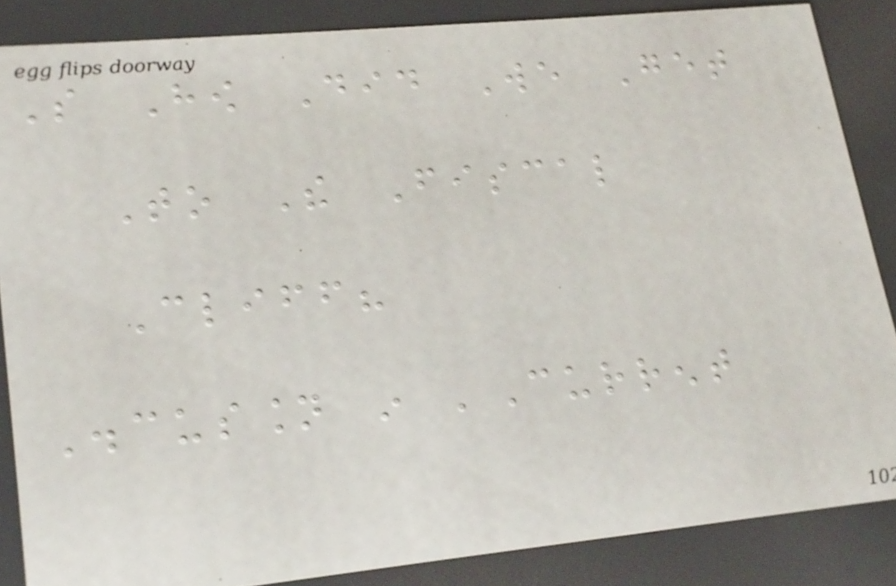So How Did We Get
To The Fiscal
Cliff?
Discussion in 'Current
